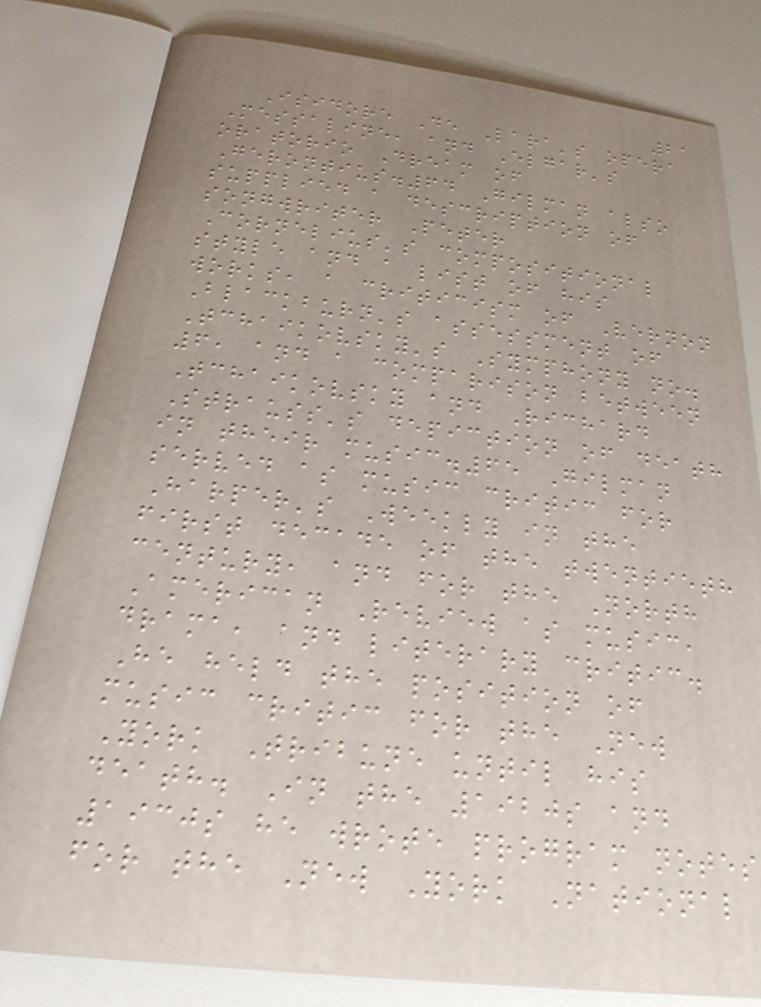21
Isidore De Lara's opera
Messaline, and Elgar's
oratorio Dream of
Gerontius.64 Gilman also
supplied a description of
songwriter Peter
Cornelius's compositional
style and a list of his
works, a criticism of Vernon
Blackburn's assessment of
Tchaikovsky's Symphony no.
6, and a comparison between
Tchaikovsky and Richard
Strauss's depiction of death
in their music.65 Gilman
served as music critic for
Harper's Weekly in the
first decade of the twentieth
century, and for the North
American Review as music,
drama, and literary critic.
He held the position of
music critic for the New
York Tribune until his
death. In the 1920s and
1930s he wrote program notes
for the New York National
